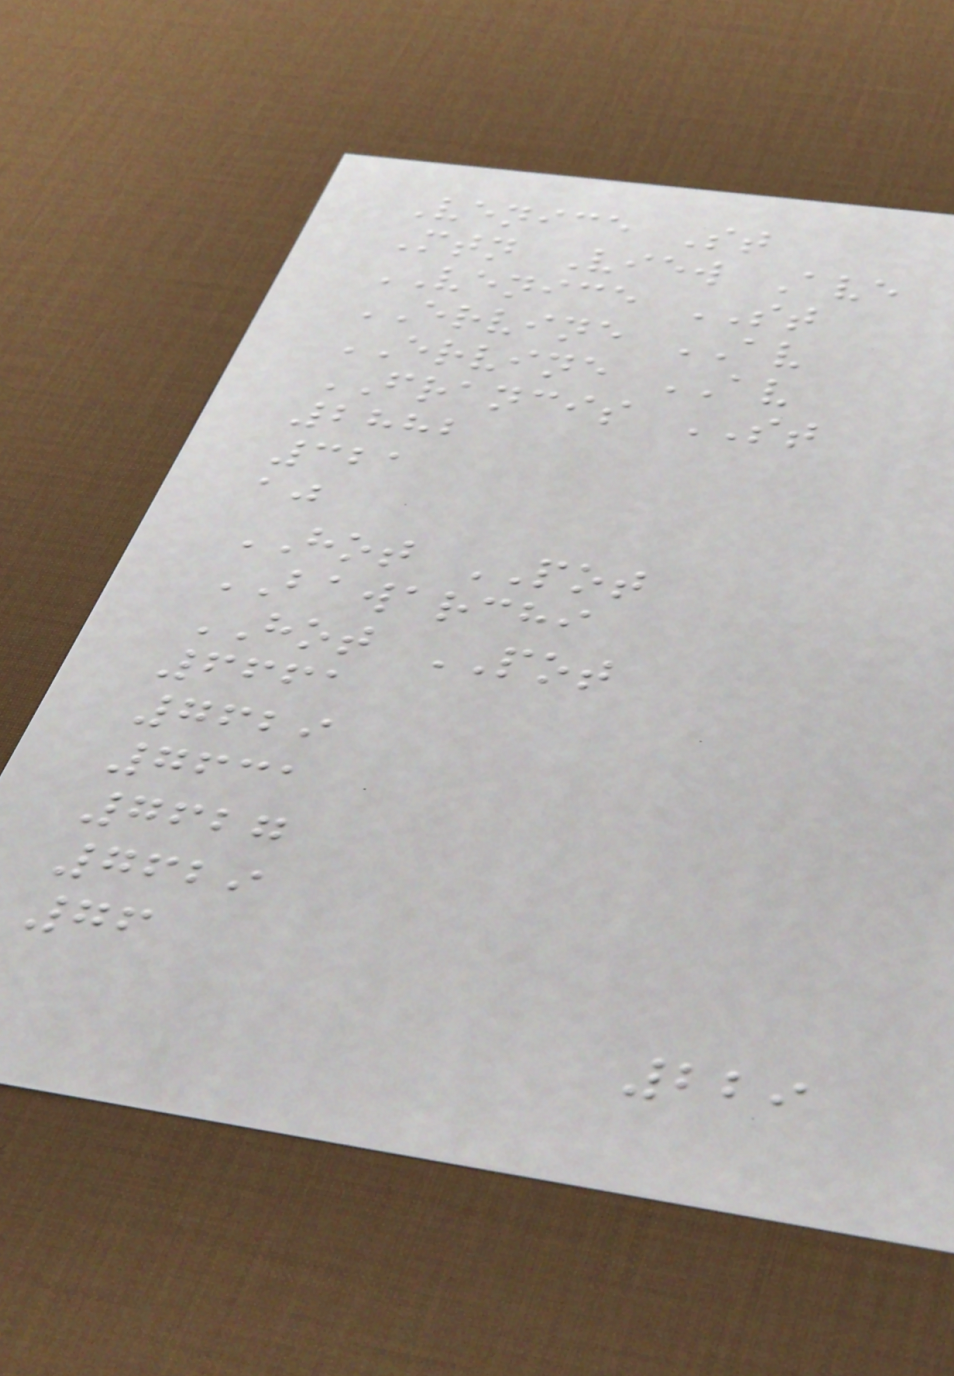Venice St
Mtn View Ave
VENICE ST
ERVINE AV
ERVINE AV
FRANCIS ST
2882
321
aj
HOT POT
BAWARCHI
HOT POT
6661
7629
7631
7627
7629
76
229
